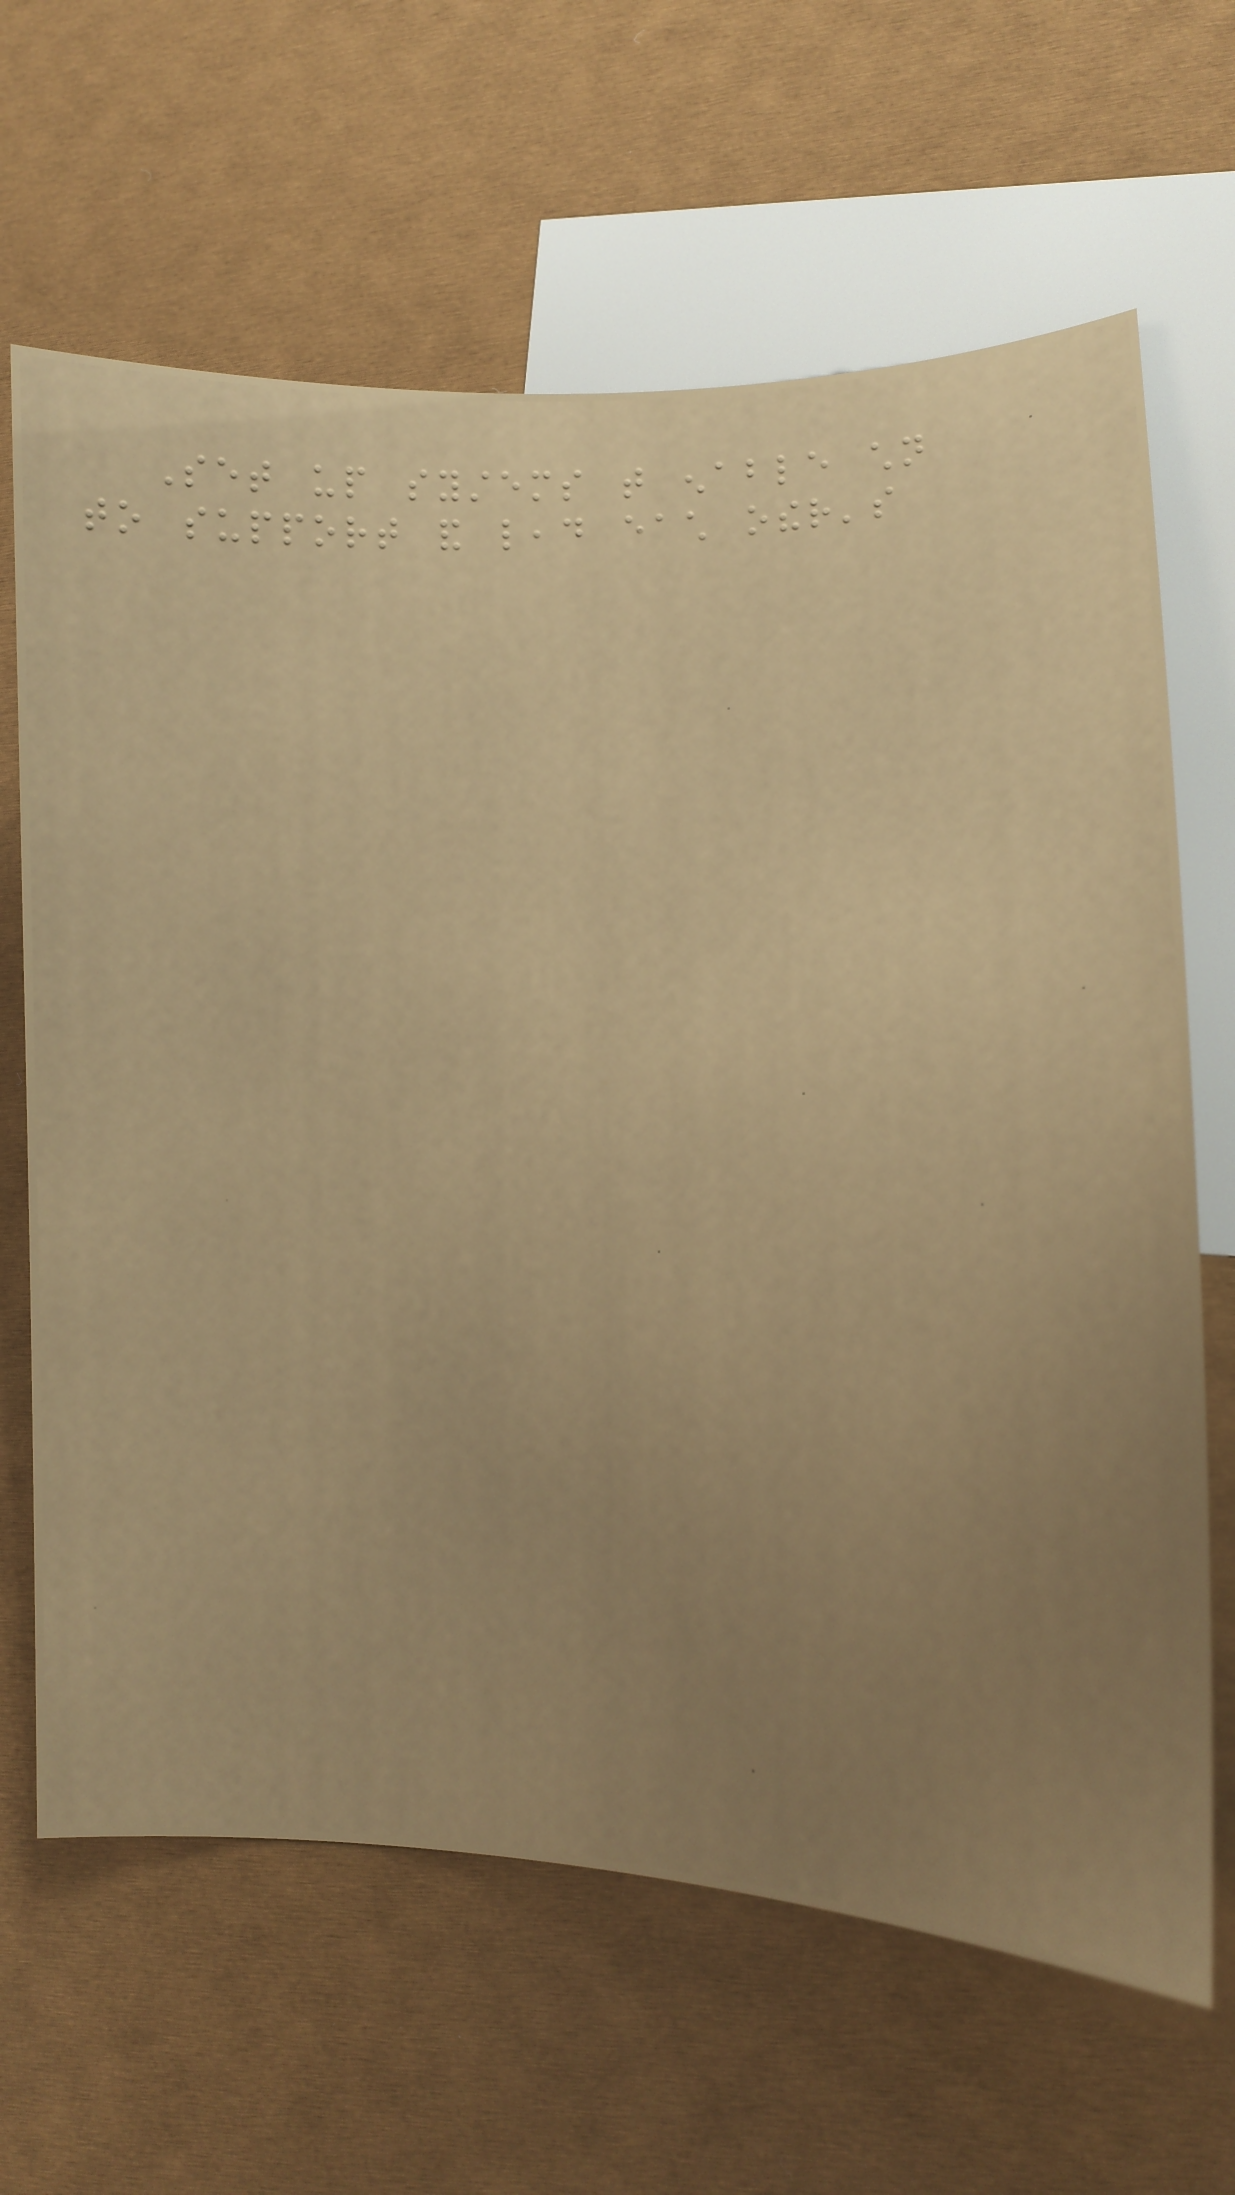Set up systems that enable children
to support and lead each other's
